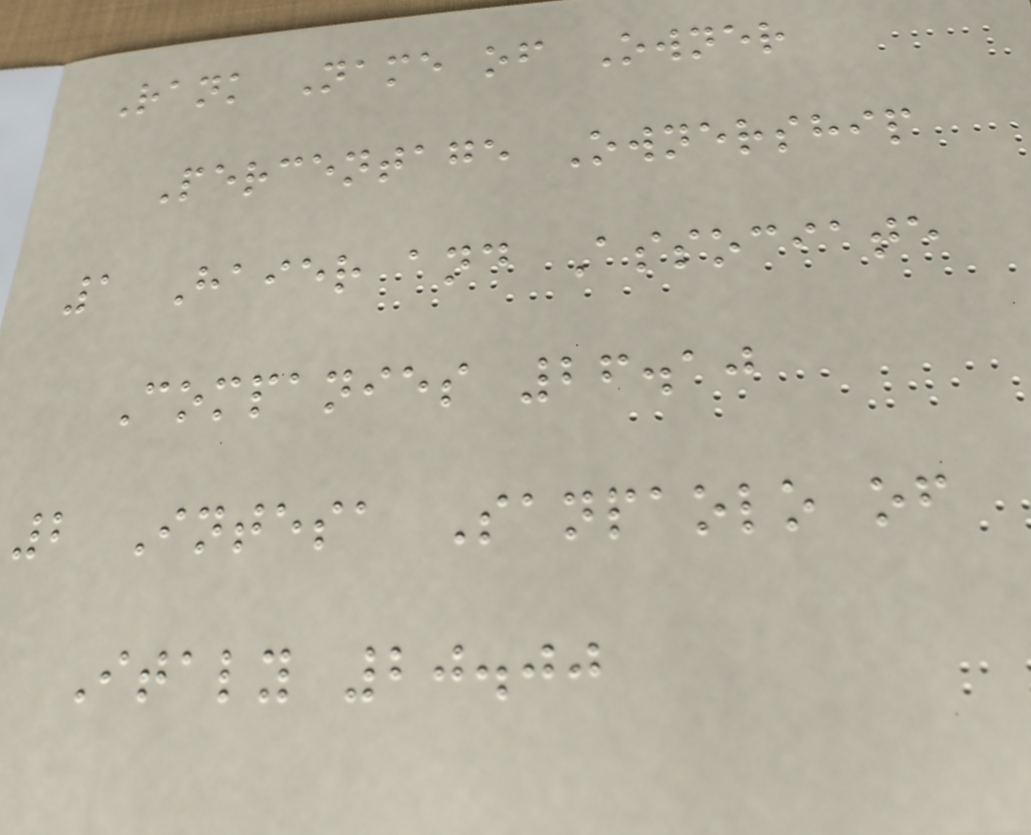Rank Name of Owner
Percentage Ownership
1 Haier and Associate
Companies 26.10
2 Intesa Sanpaolo of
Italy 20.00
